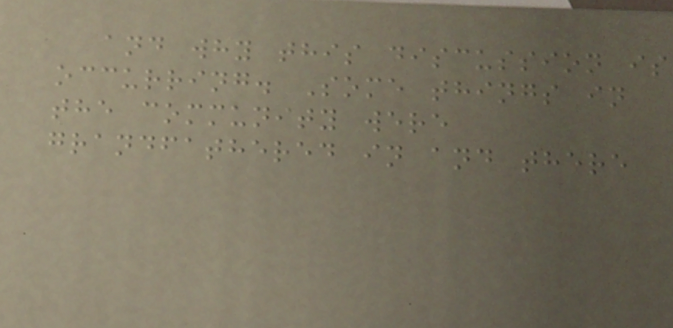and why this discussion is
occurring. Some things in
the community were
grandfathered in and there
